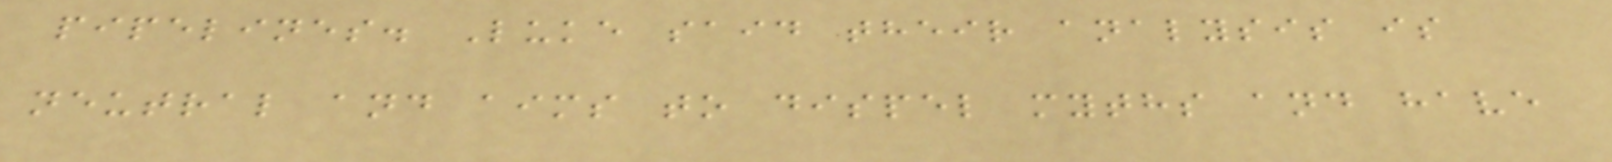pipelines. Luke said their analysis is
neutral and aims to dispel myths and have
